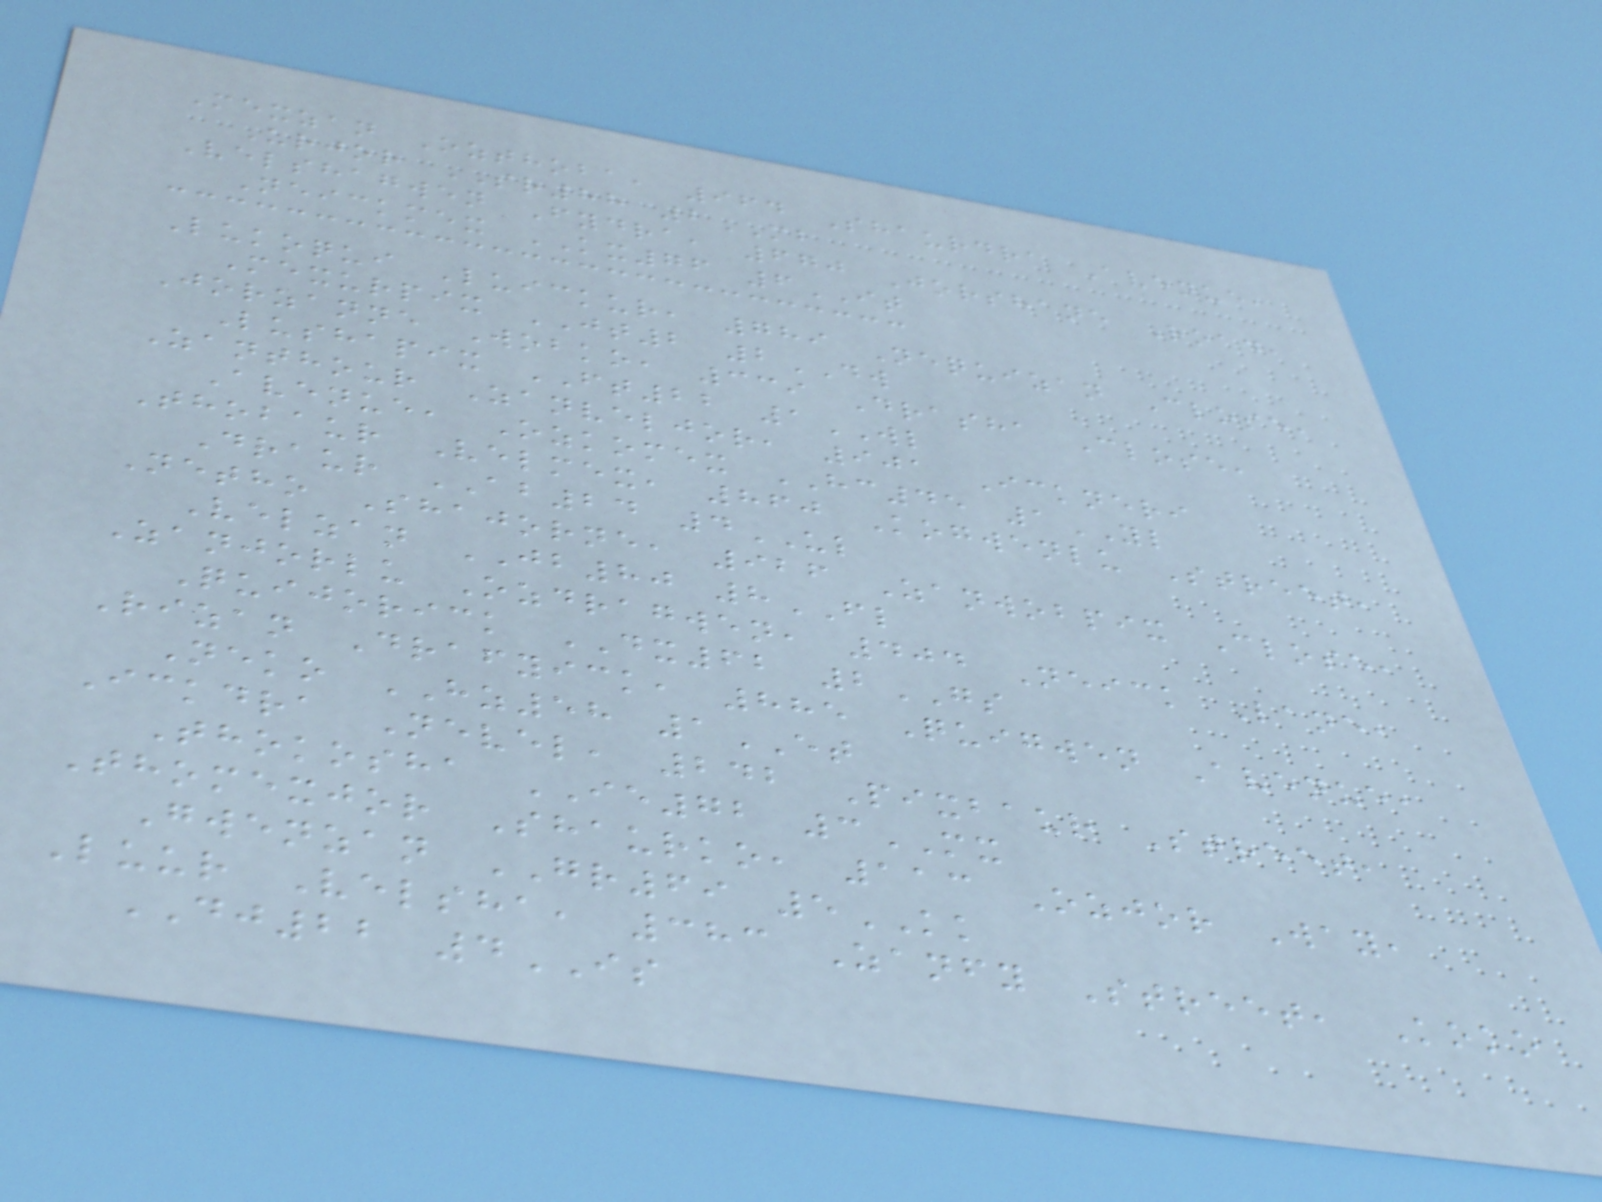Mexzan Ozthoba, 964 Shaurdra Avenue,
Urjor SR88 2MB
Velshagwen Fydra, 670 Jorshane Road,
Neickmex KX76 6IT
Lukoqui Luickur, 789 Nequizan Close,
Mexurpix JT2 2DW
Jorzanne Wobko, 339 Drasha Close,
Lushapix FT22 1WL
Zanthour Zanveljor, 901 Ickneri
Avenue, Ozkomex HC45 1YL
Thobaur Velmex, 860 Kogwenlu Street,
Draur AB24 4UL
Netho Shajorne, 926 Zanwobpix Close,
Velzan JB80 8FL
Zanjorlu Ozdragwen, 404 Neick Lane,
Quijorick DX62 2GS
Rizan Drafyick, 885 Quigwen Avenue,
Neko HZ58 1ET
Ickdra Nevel, 242 Pixbaur Street,
Thokosha IE72 3MX
Thomexjor Shaurko, 113 Ozjor Way,
Gwenzan GR69 5KK
Luur Velsha, 383 Zanfy Street, Koko
DJ22 4IS
